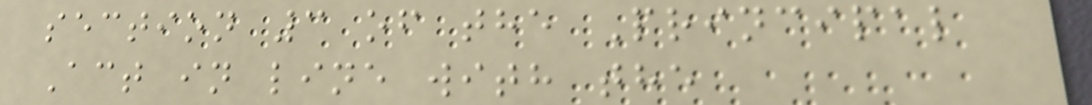section 3 of the Principal
Act in line with the
